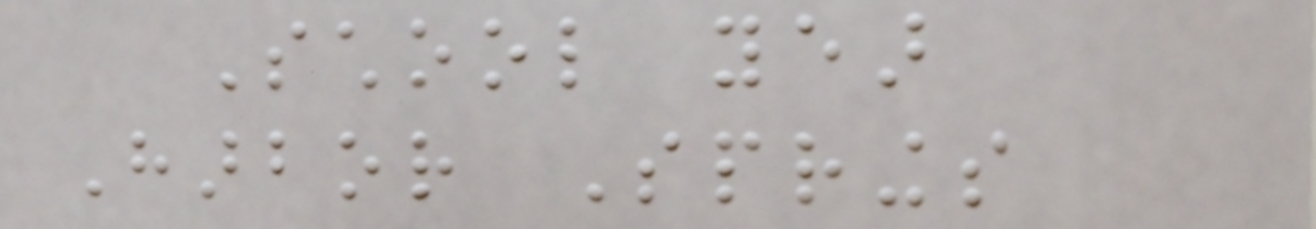School year
Harbor Springs
